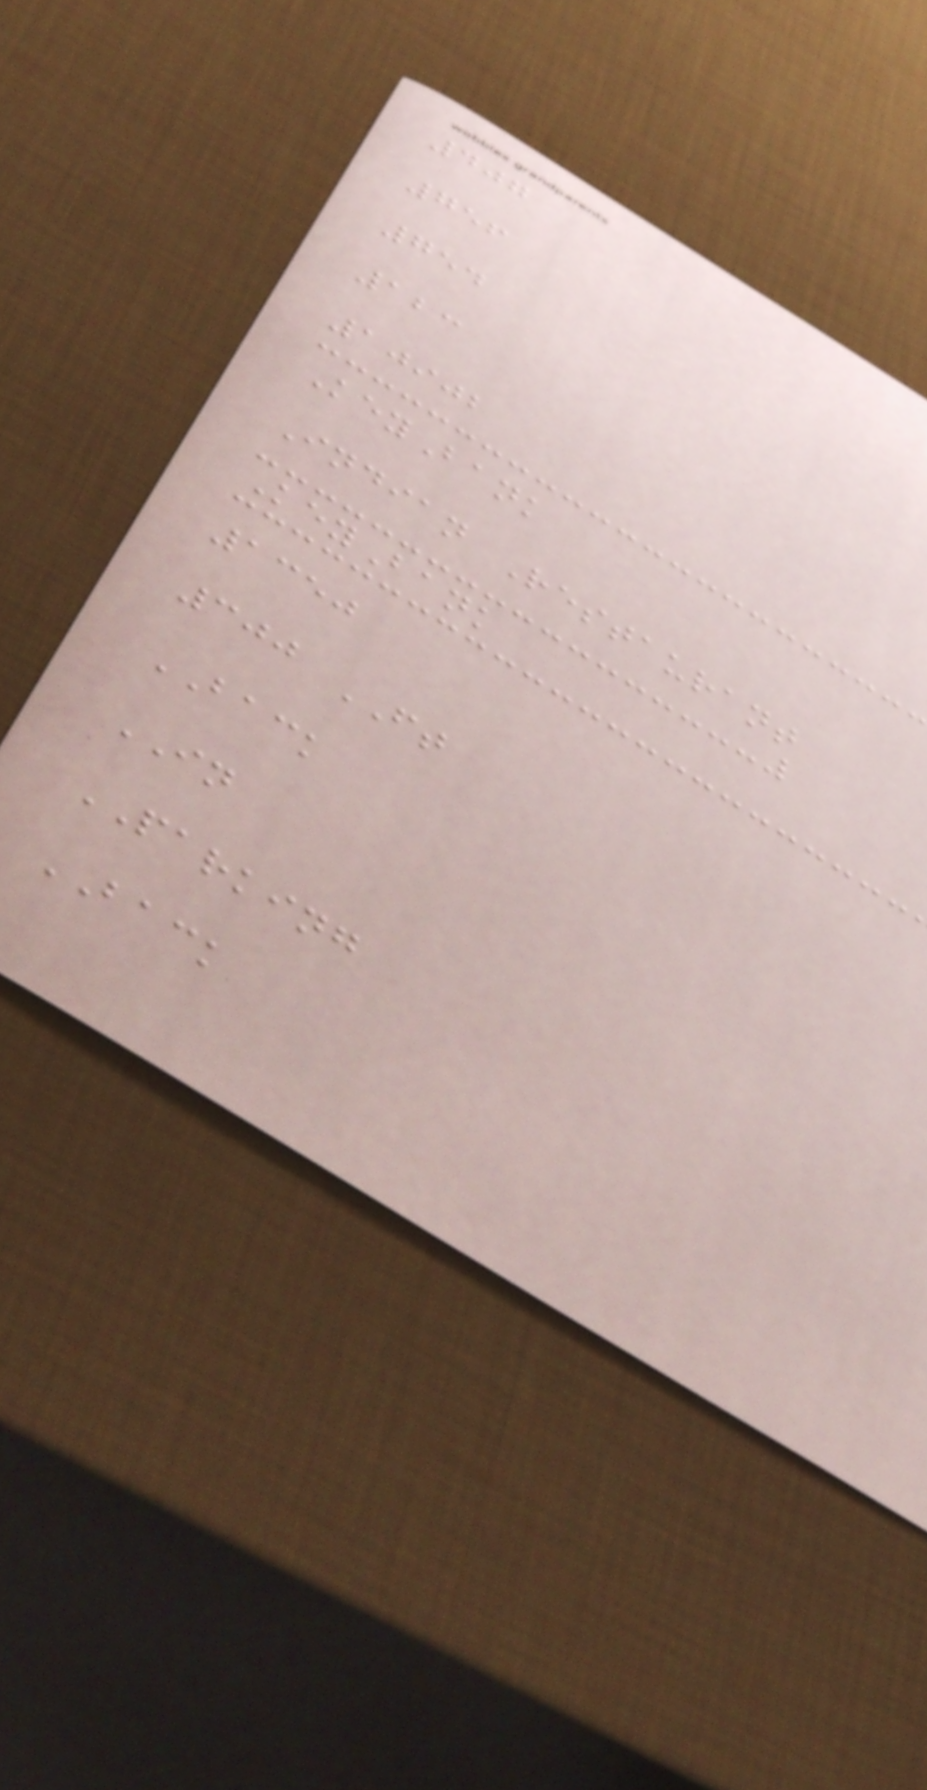407
756
754
123
10902
KeyBank
Indian Restaurant
KeyBank
1350
300 FT
BACK
IN
PARKING
BACK
